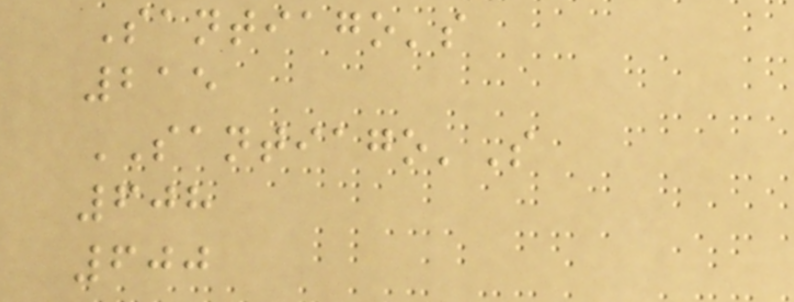Santiago's
215
SANTIAGO'S
608
600
